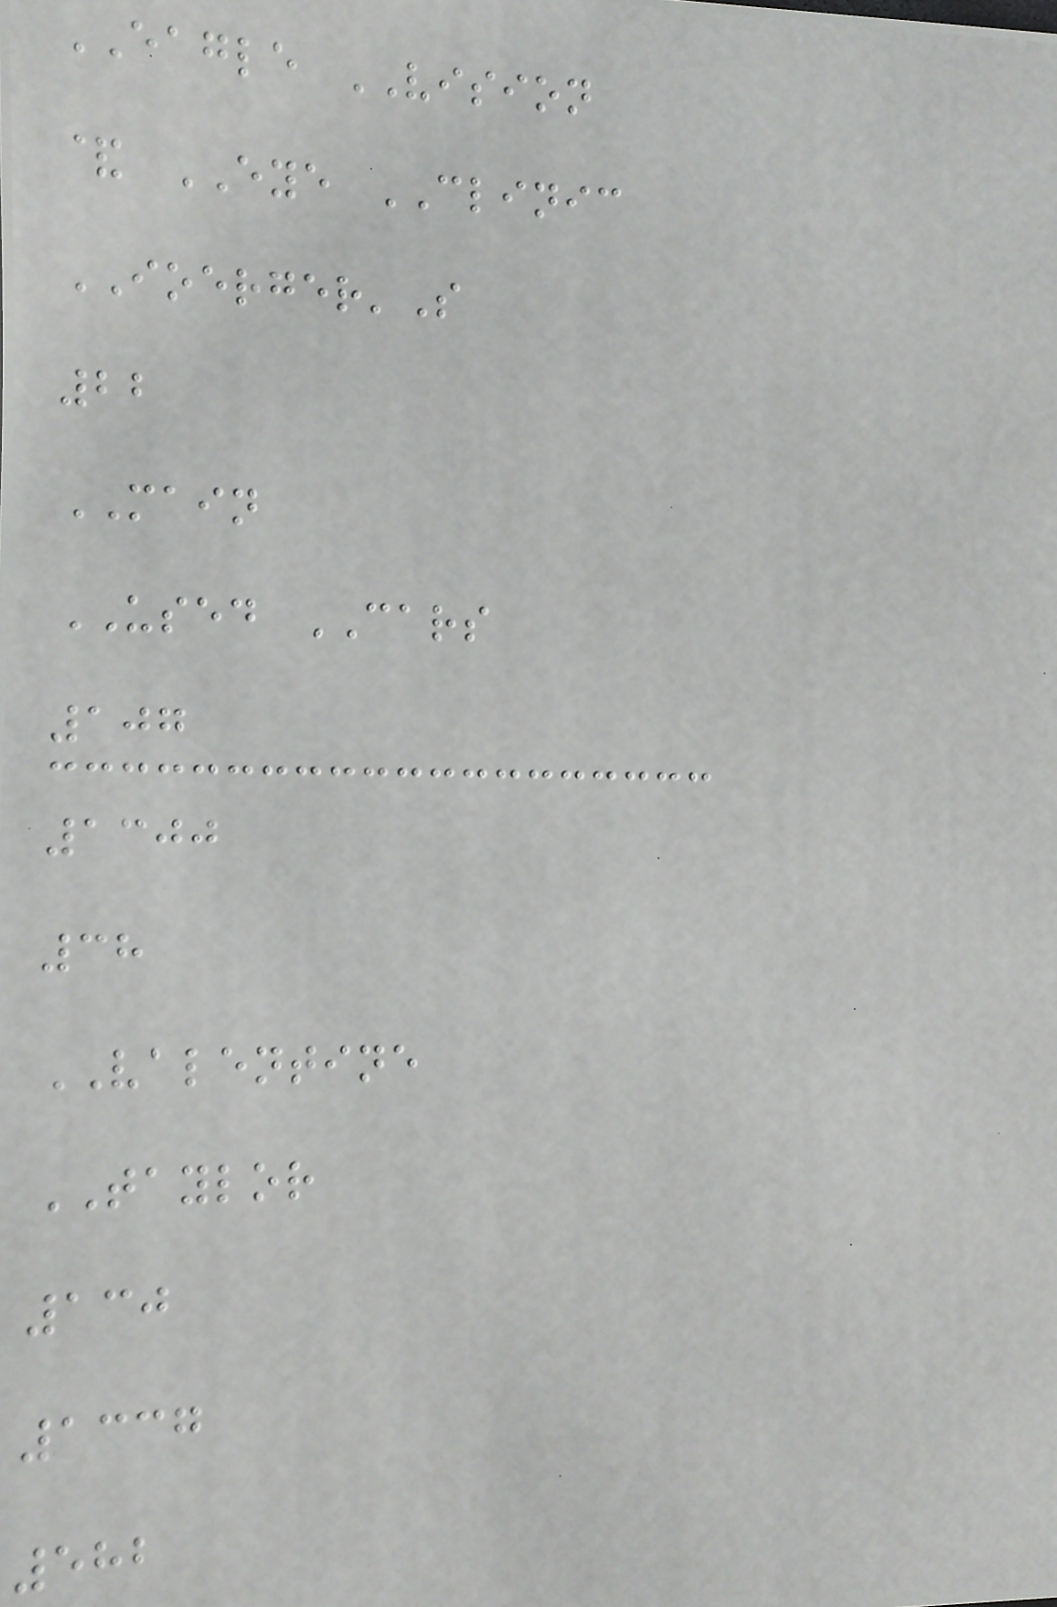EAGLE VISION
& EYE CLINIC
IOERGER'S
22
MAIN
USED CARS
107
1300
38
VALENTINE
TAYLOR
130
1337
582
